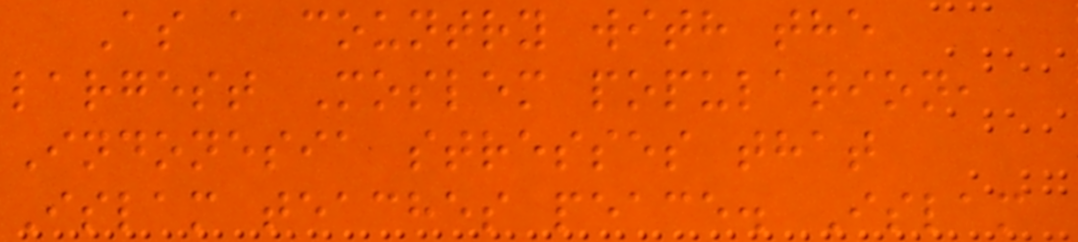As a country with the
largest Moslem population,
Indonesia stresses that
Islam teaches peace. Islam
